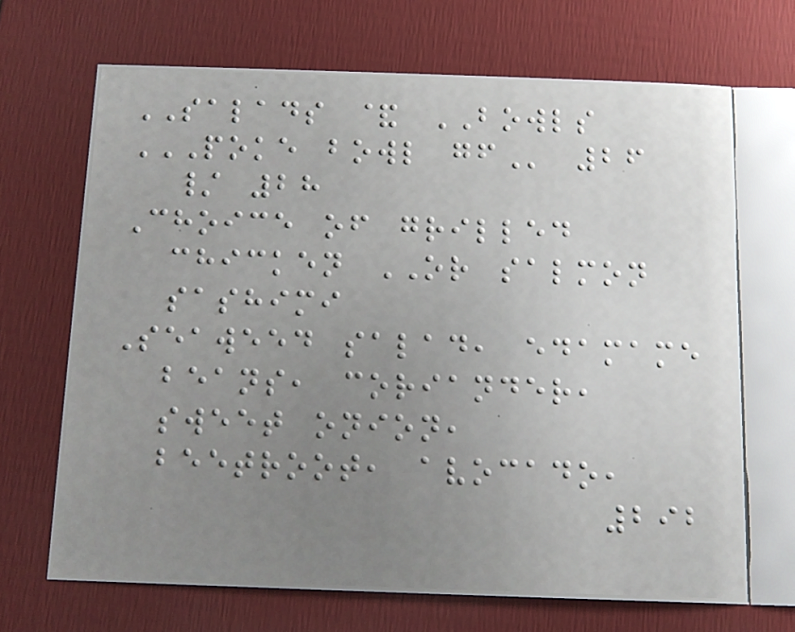SALADS & BOWLS
POKE BOWL GF 26
/ 28
Choice of grilled
chicken OR salmon
sashimi
Seaweed salad, edamame
beans, coriander,
sweet onion,
beetroot, avocado,
292
